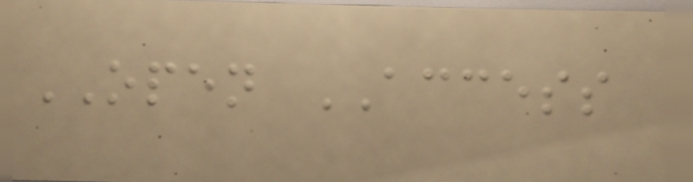OPEN ACCESS
